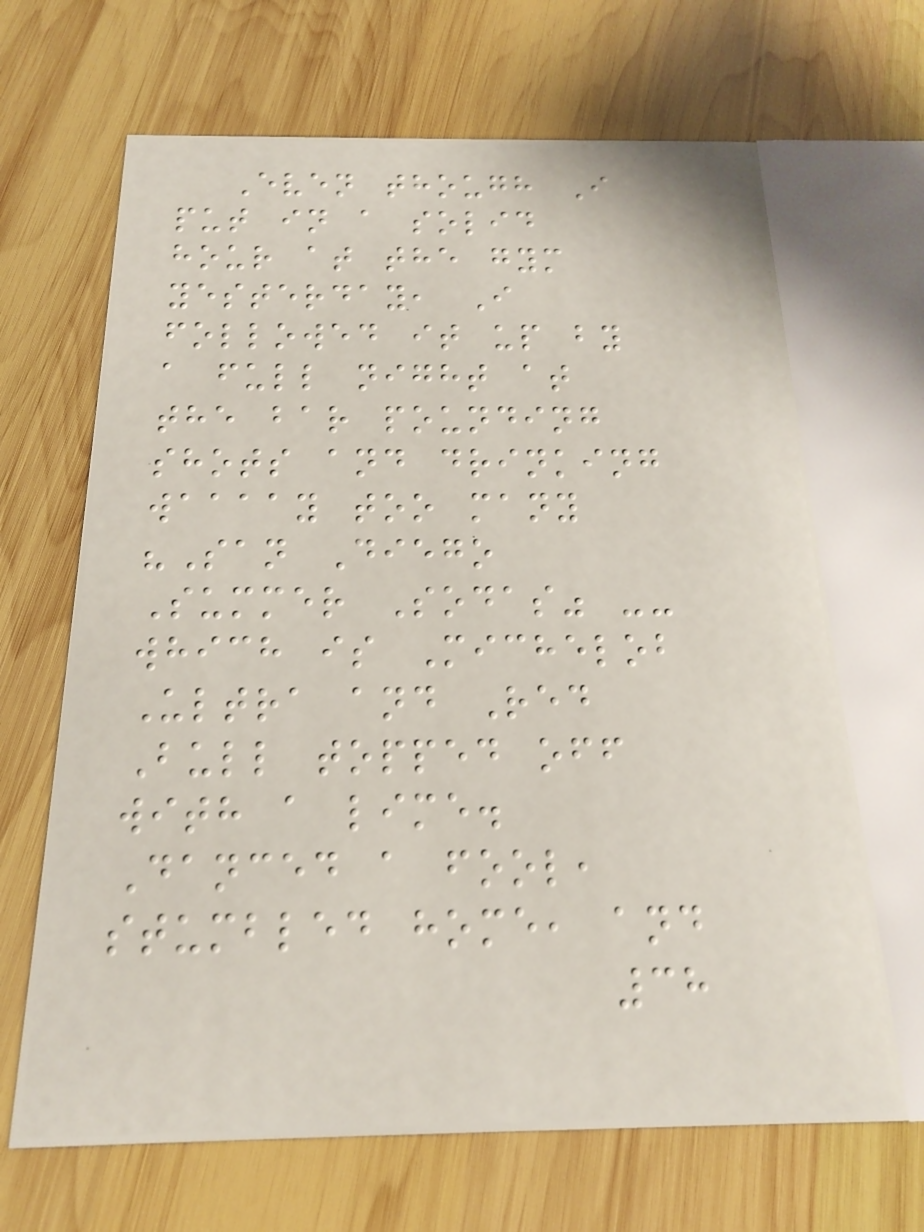Even though I
put in a solid
hour at the gym
yesterday, I
followed it up by
a full night at
the bar pounding
shots and drinking
waaaay too many
"San Diego
Summer Sodas" --
which is Michelob
Ultra and Red
Bull topped off
with a lime.
Danced a fool,
stumbled home, and
38
